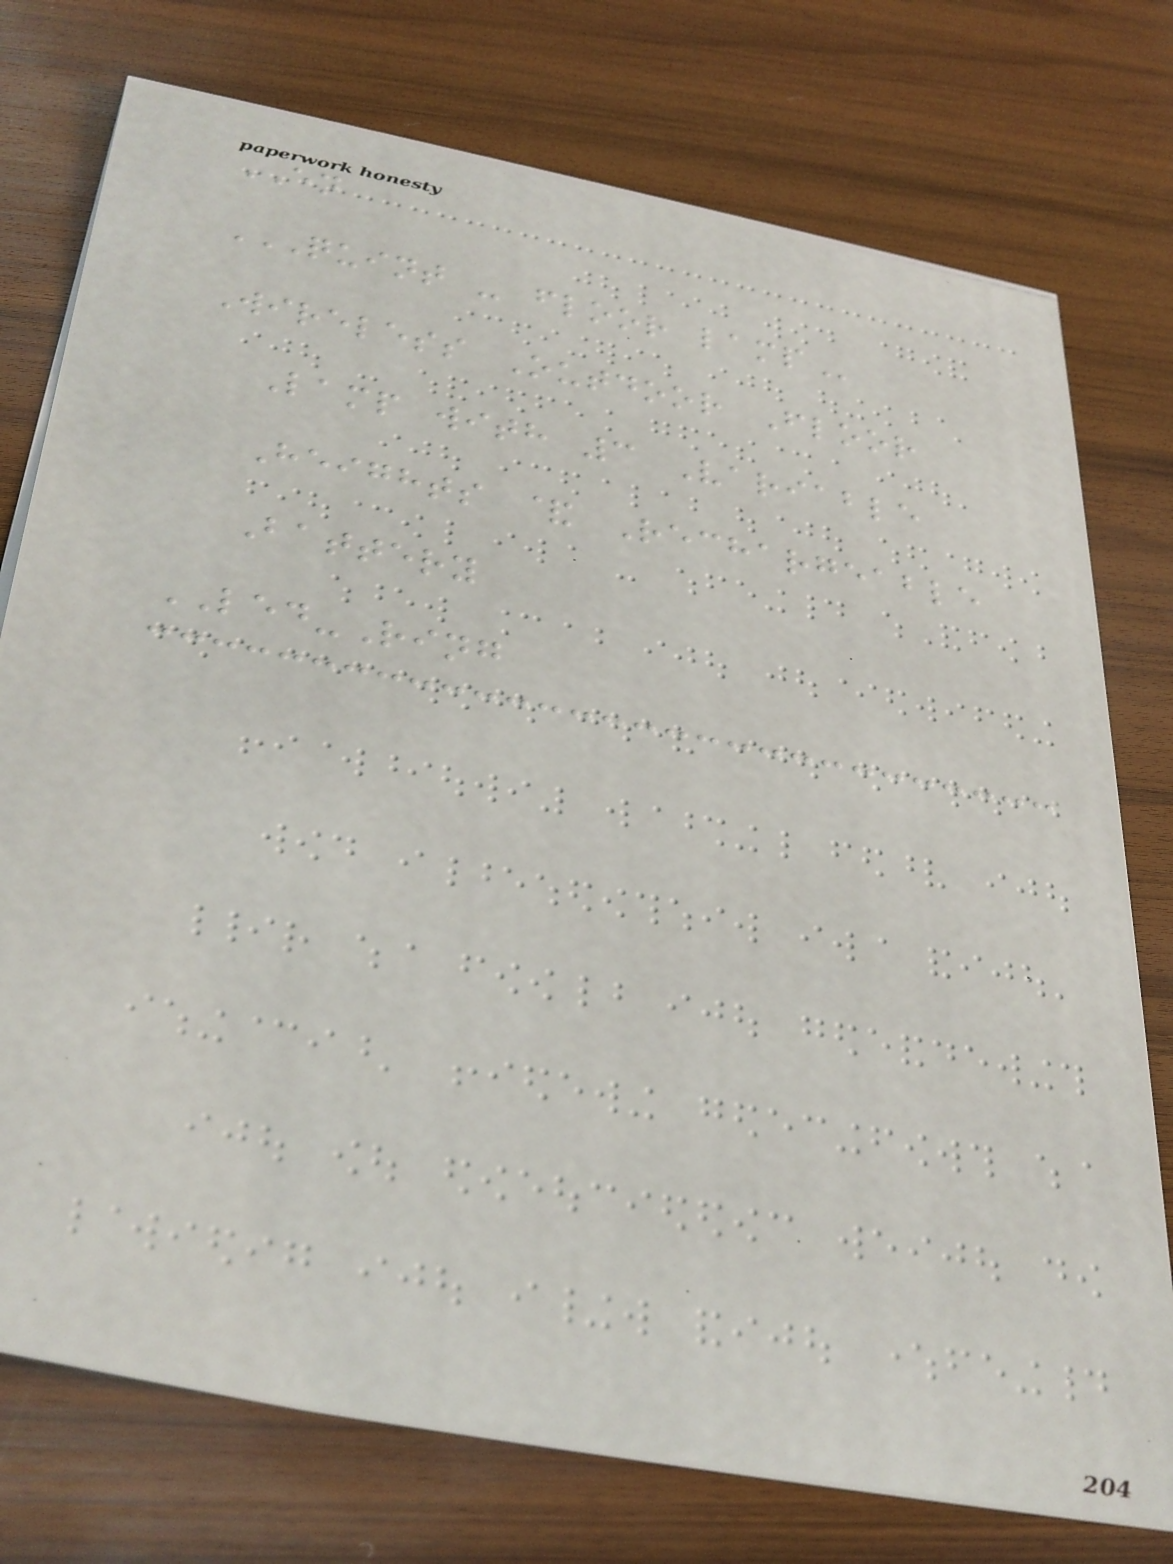EN
QUINT - FLOOR LAMP
Wireless Outdoor Floor
Lamp with 3 Variable
Heights & Rechargeable
Battery
LED-Ring
